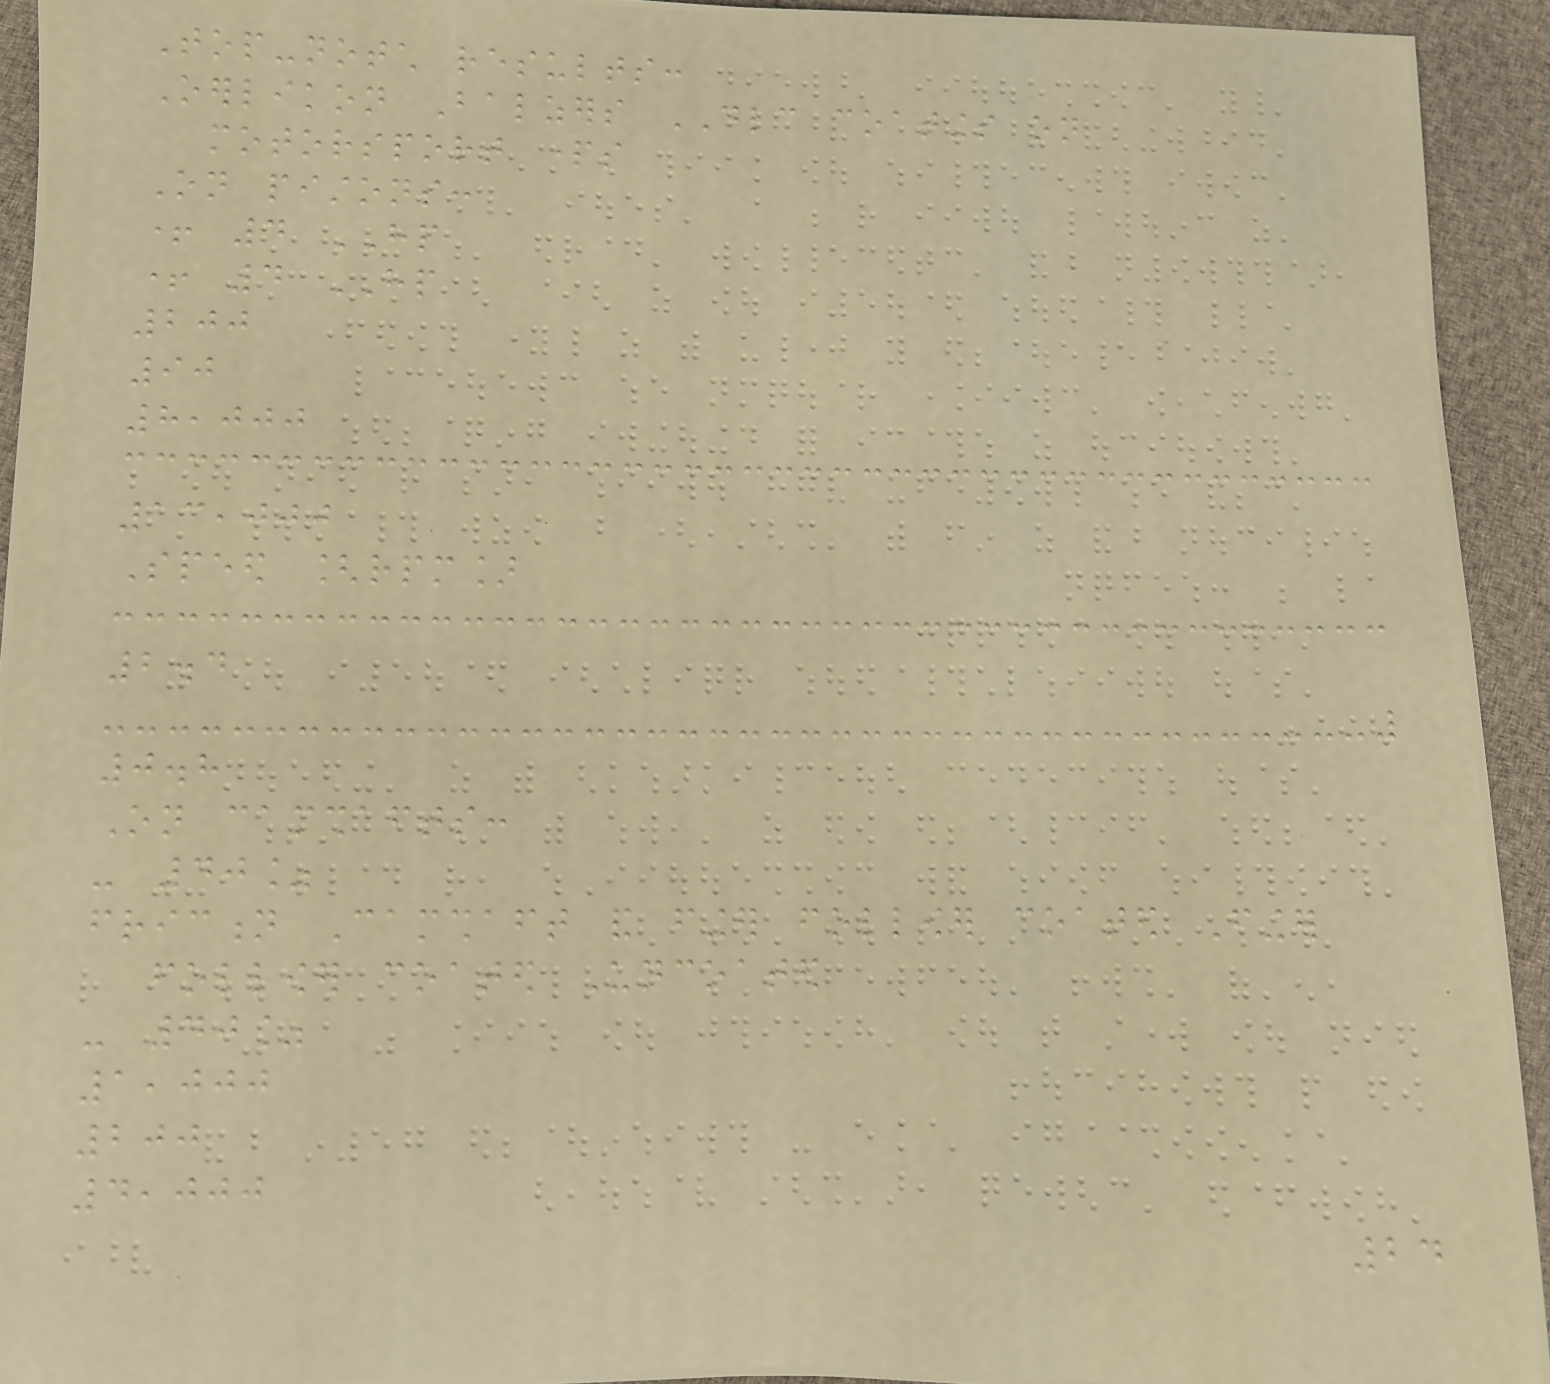Top-notch results:
Oerlikon Balzers DLC coatings on
motorsport parts
On pistons:
+ 4 HP
+ 4 HP
200
90
8,000
13,000
Speed [rpm]
2.4
0.8
On camshafts:
- 40%
friction Camshaft and finger follower coated Finger
follower coated Uncoated
- 40%
1,000
200
4,000
24
